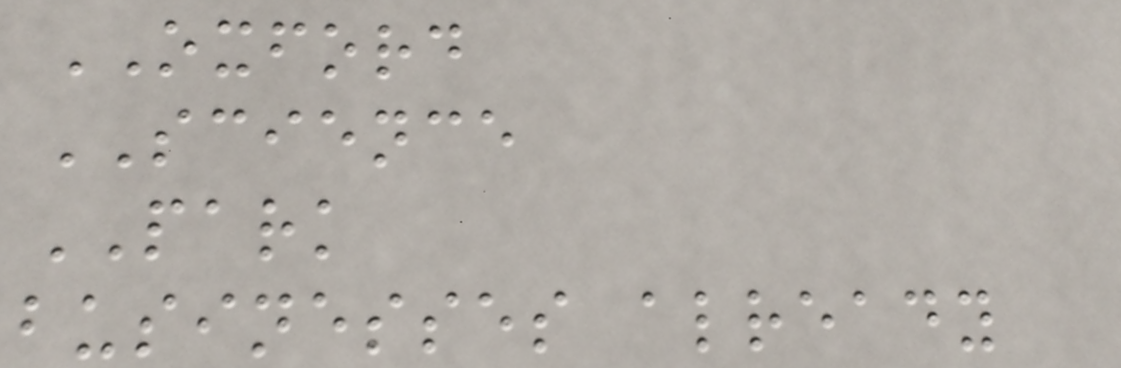OXFORD
SCIENCE
PARK
businesses already
